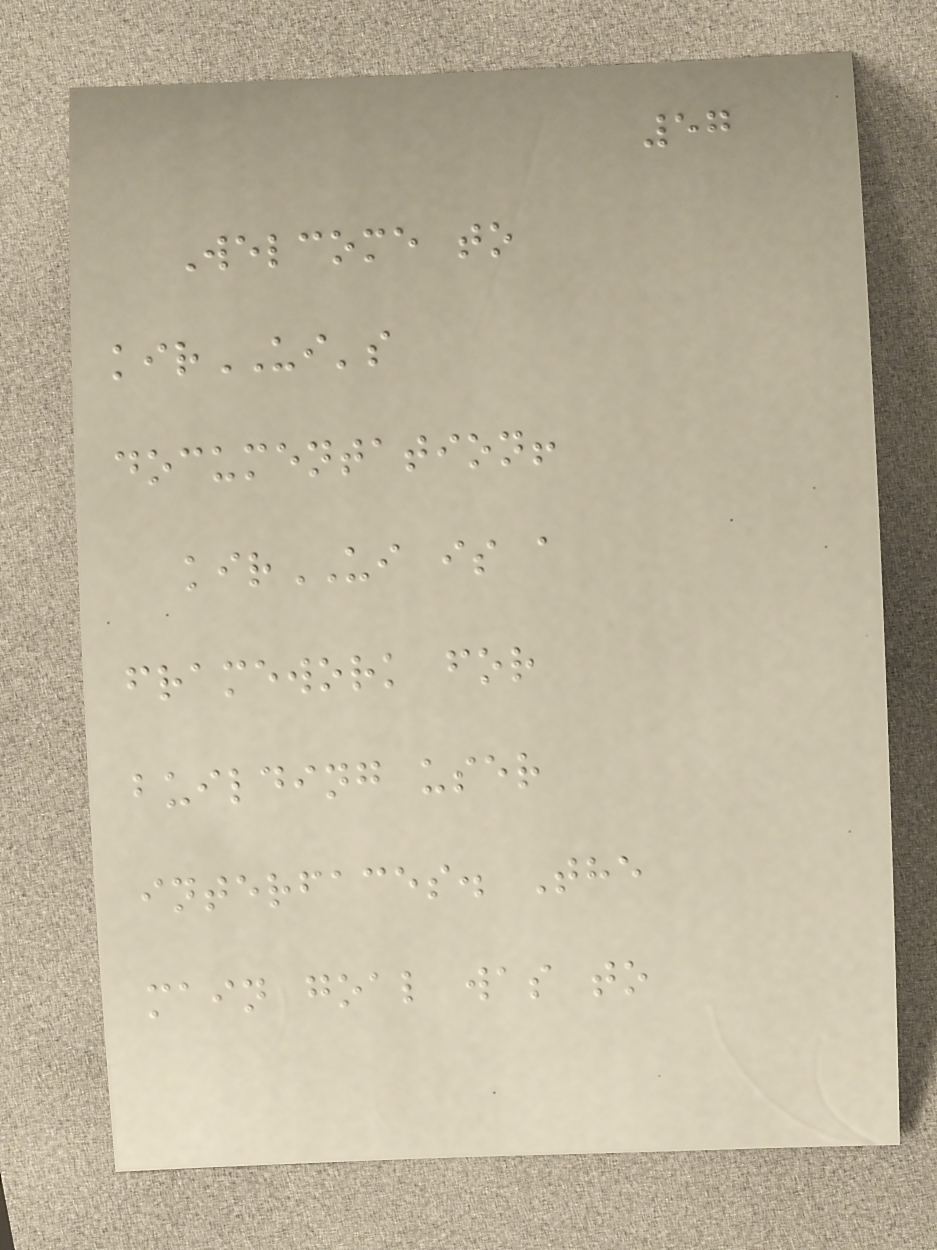57
Welcome to
kirUI's
documentation!
kirUI is a
framework for
building user
interfaces. The
main goal was to
